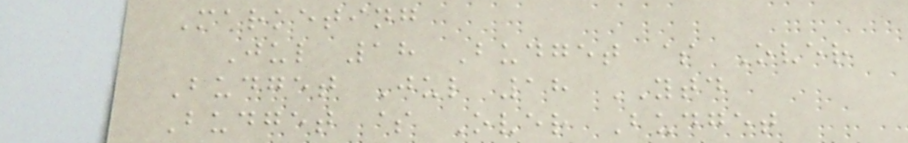Marketing
Jul 18 Budget $ Over
Budget Jul 18 YTD
Budget $ Over Budget
